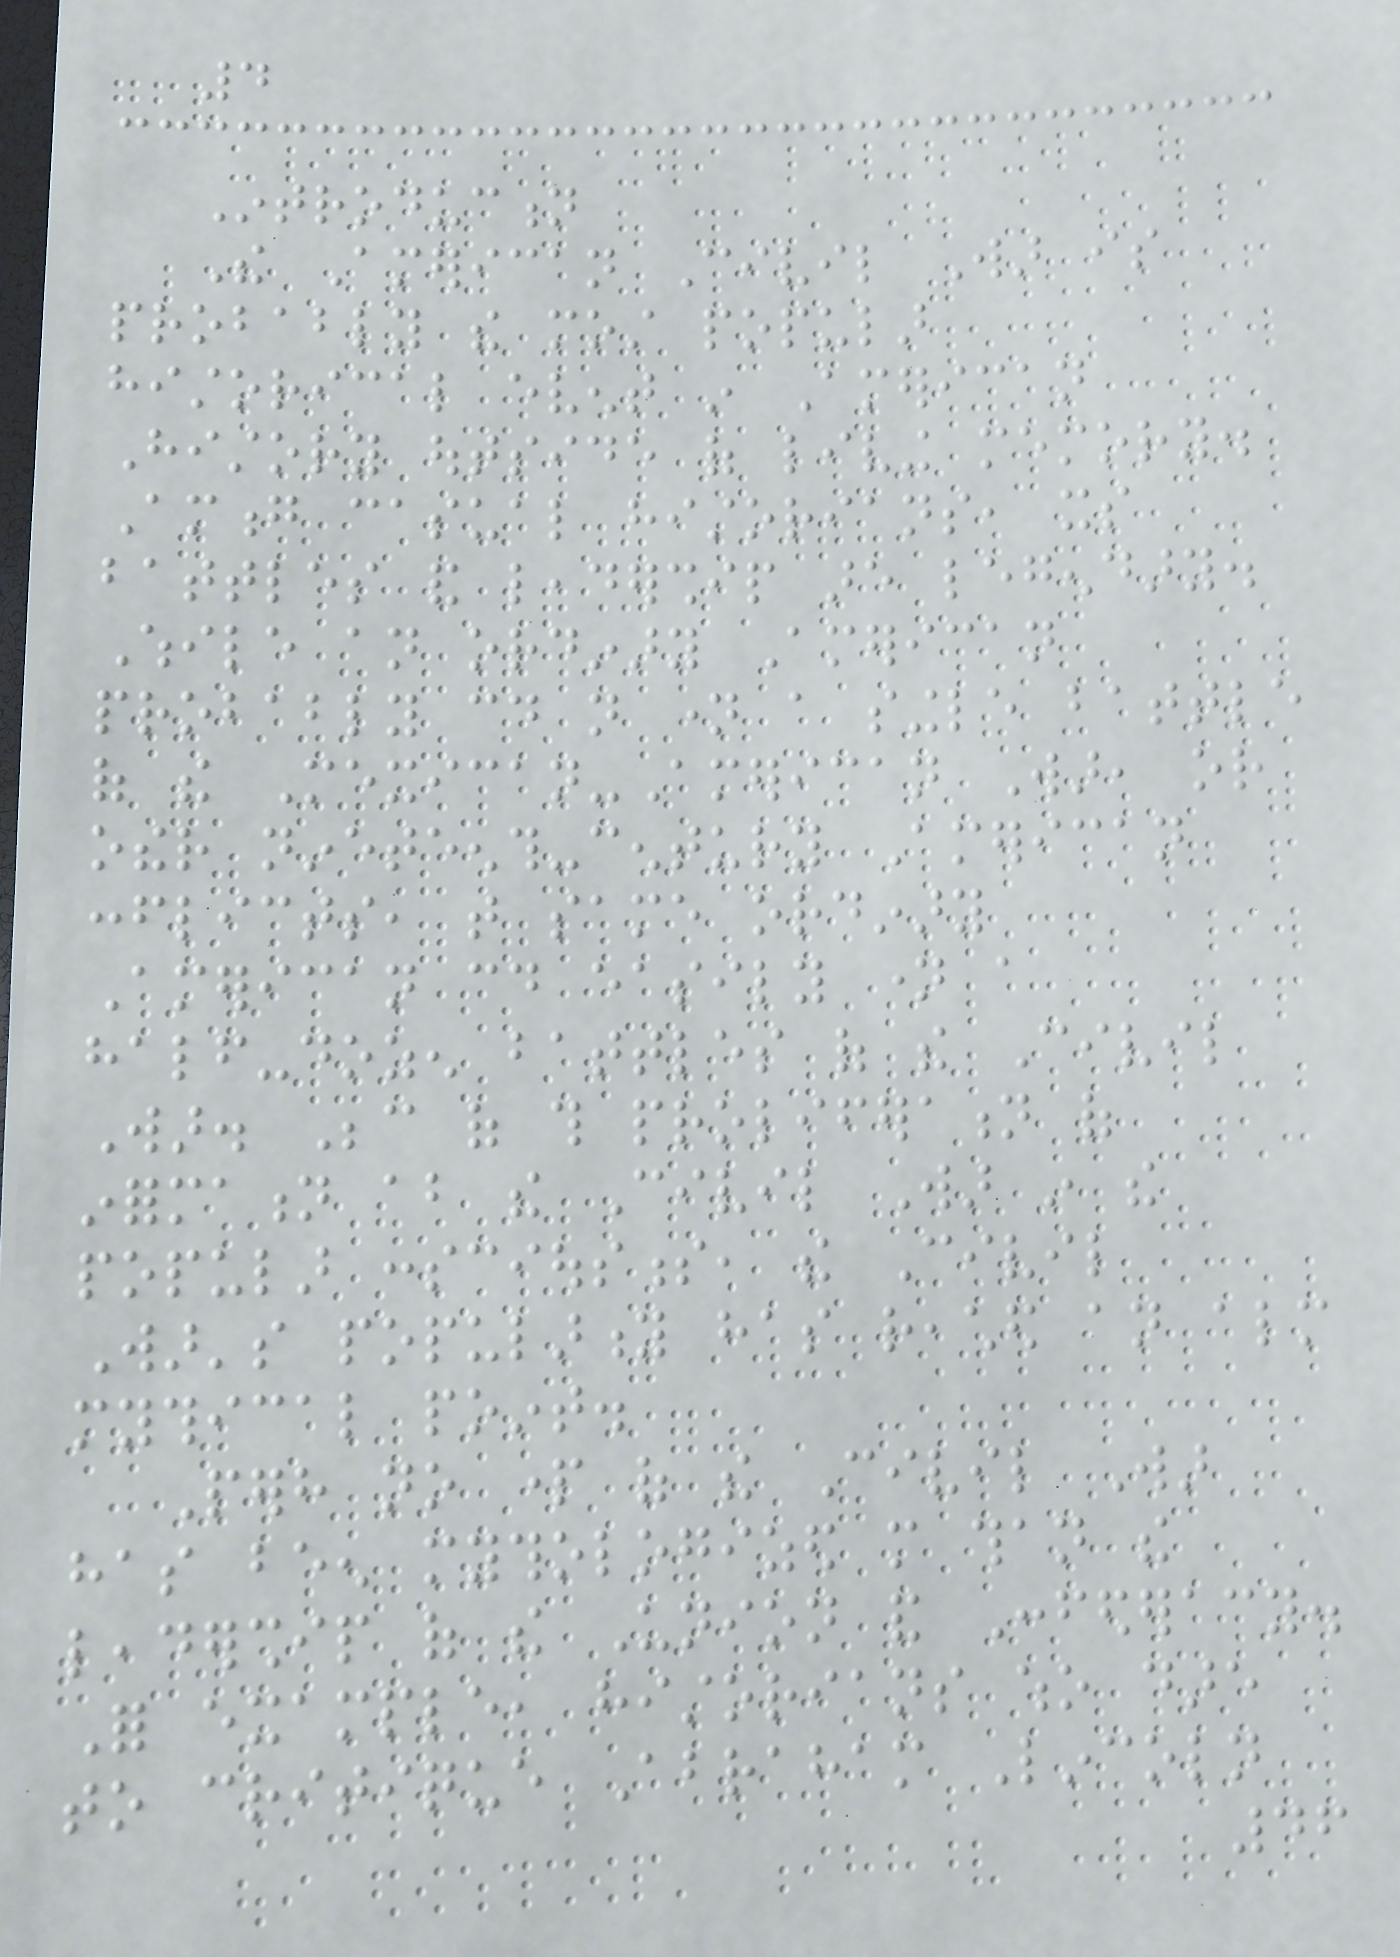4
Introduction
The American Civil War is
probably the most popular
historical event in American
History outside of living memory.
Among casual historians, its
battles and leadership are legendary.
While an ordinary American
probably could not name a single battle
of the Mexican-American War, or
other nineteenth-century American
conflicts, that same ordinary
American could easily name a
half-dozen battles of the Civil
War. Because of this proliferation of
information about the Civil War in the
popular consciousness, the Civil
War's popularity has reached an almost
mythical point.
Perhaps no part of the Civil War
has been mythologized more than the
leadership of the Union and Confederacy.
For example, historians who dare
to critique Abraham Lincoln
46
